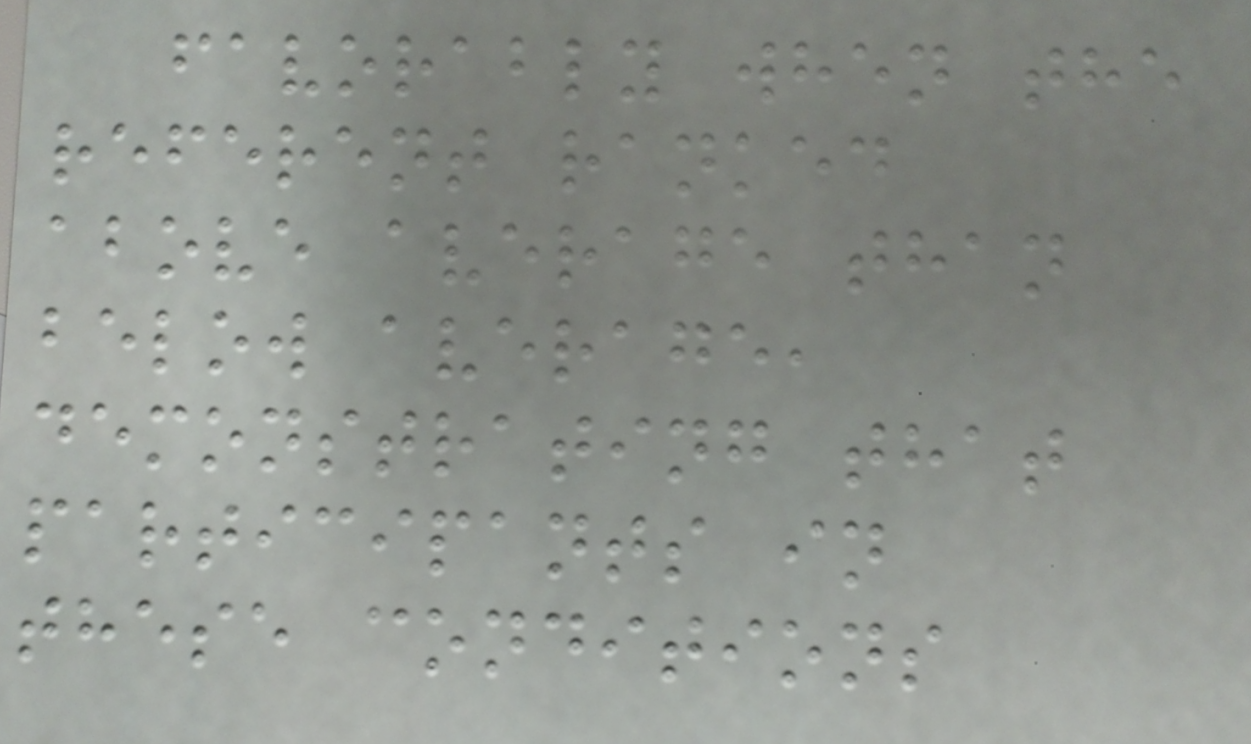favorably when the
referent ranked
above average than
below average,
demonstrating that
participants in
these conditions
